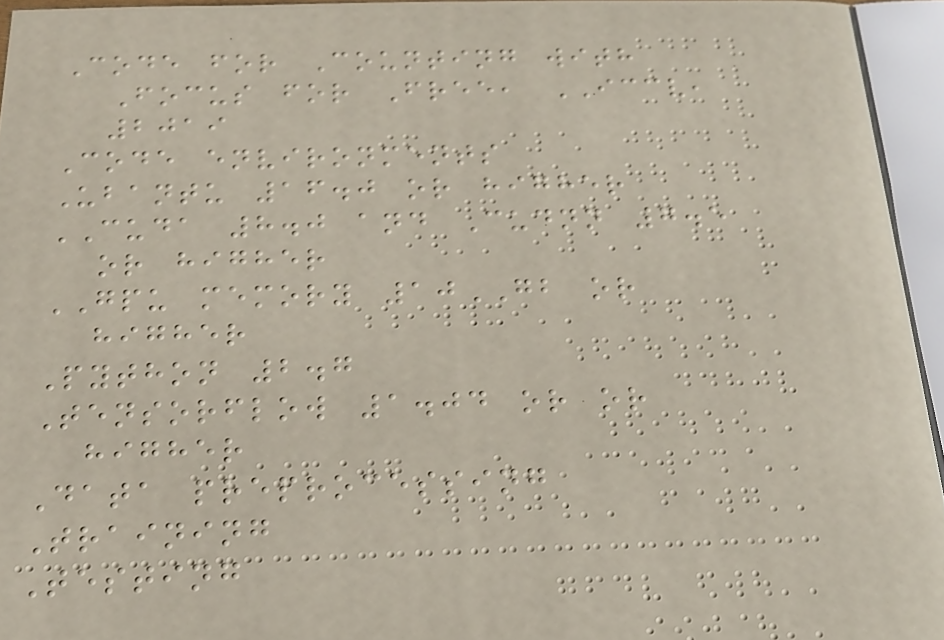Code for Counting with
Focus for Free, ICCV,
2019
Code environments
Ubantu 16.0 or higher
CUDA 8.0 and Cudnn 7.5
or higher
GPU memory 10GB or
higher
Python 2.7
Tensorflow 1.04 or or
higher
Data preprocessing
Training
Testing
